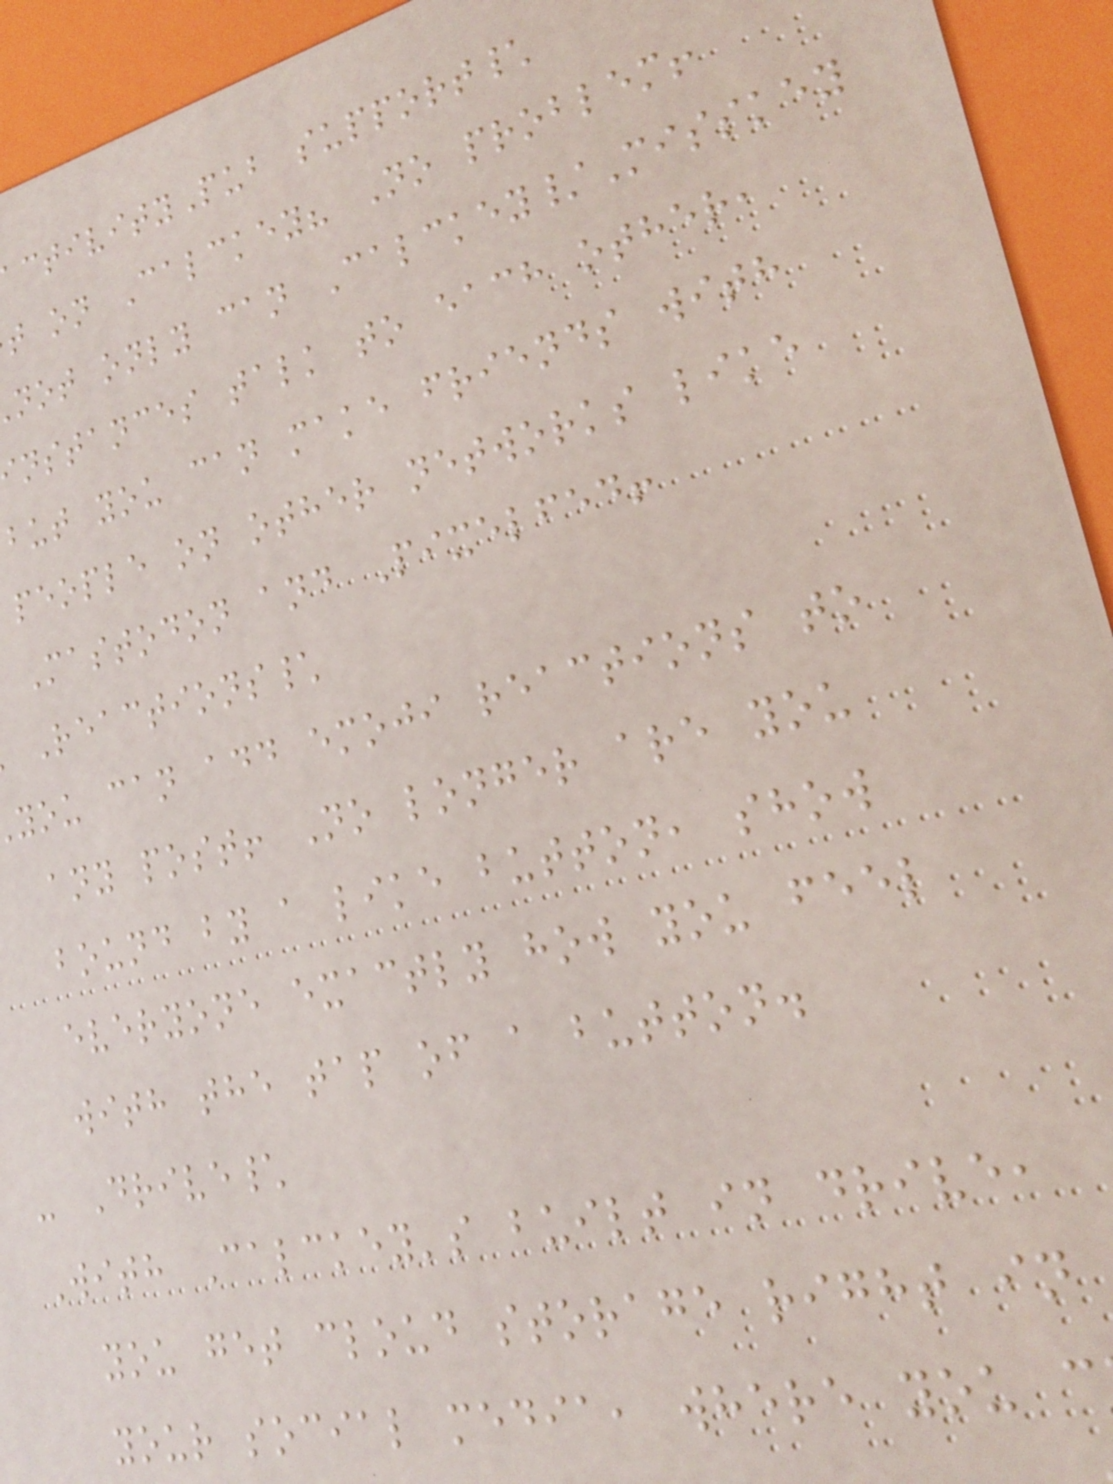ctivityPub support\
t on Calckey? No problem!
not only can Calckey/Misskey
nstances talk to each other,
but you can make friends with
people on other networks like
Mastodon and Pixelfed!
Reactions\
you can add emoji reactions to
any post! No longer are you
bound by a like button, show
everyone exactly how you feel
with the tap of a button.
- Drive\
With Calckey's built in drive,
you get cloud storage right in
your social media, where you c
